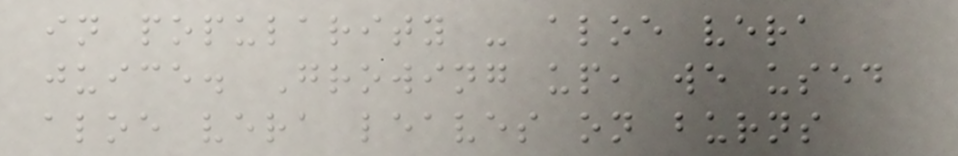in popularity - aloe vera
juice. Growing up, we used
aloe vera leaves on burns
